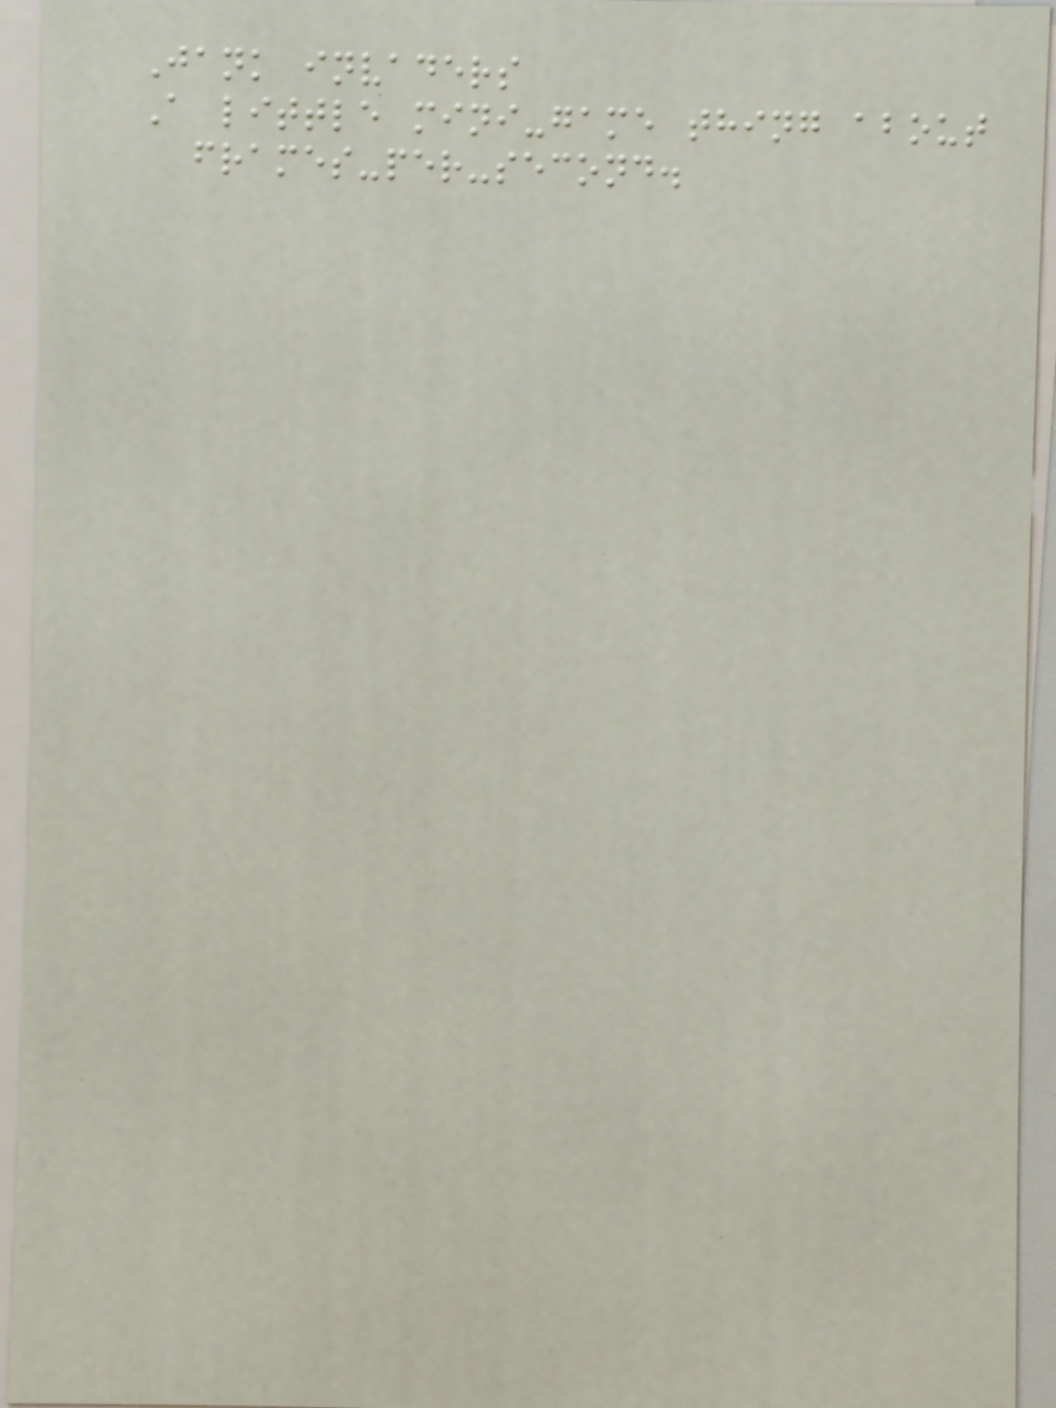Jank invaders
A little mini-game thing about
frames-per-second.
